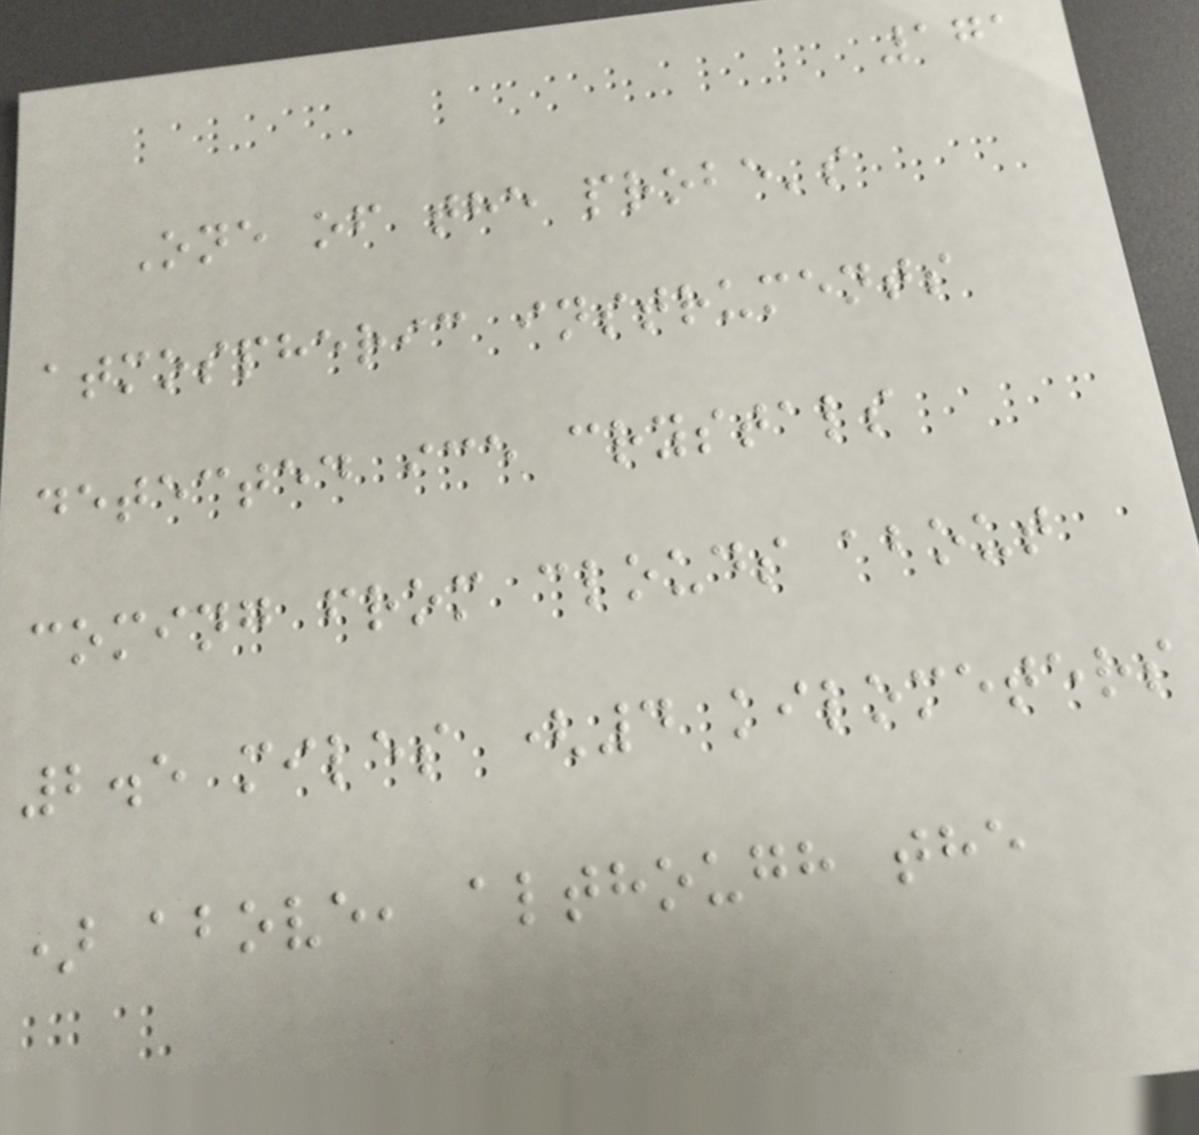171
One of the probe's
atmospheric instruments
detected ice crystals
coming from clouds about
2.5 miles (4 kilometers
) above, although the
